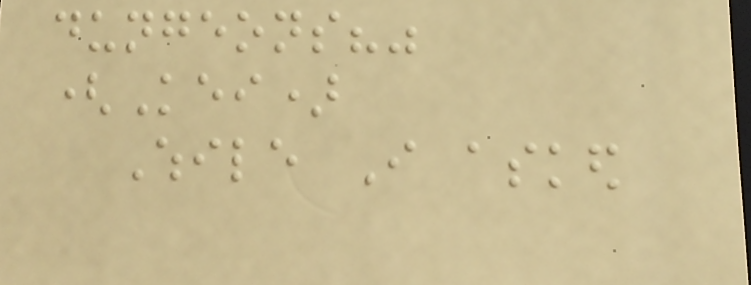dungeons?"
(Kei)
While I asked
